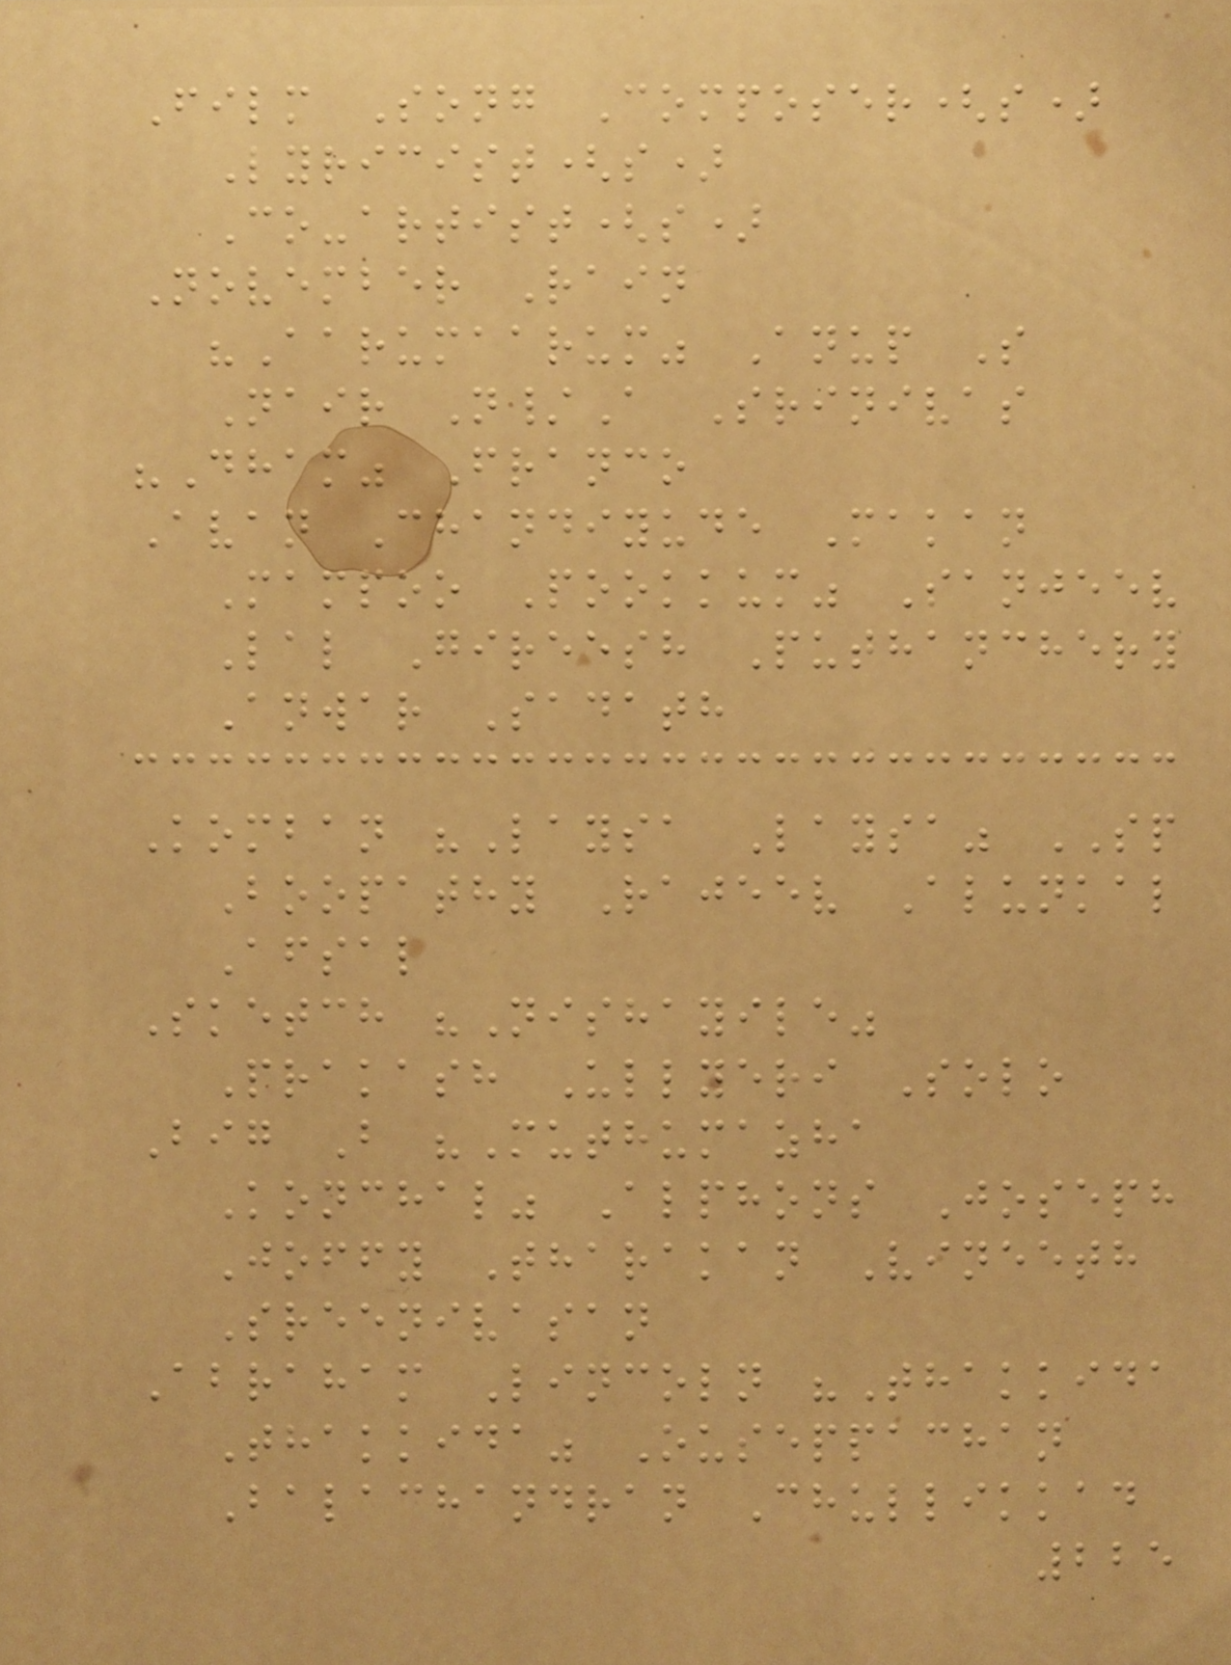Film Song Composer(s)
Lyricist(s)
Co-artist(s)
November Rain
"Aarumaarum" Anup S
Nair N/A Srinivas
"Dham" Franco
Avan Chandiyude Makan
Mampoo Pookkum" Sanjeev
Lal Gireesh Puthanchery
Anwar Sadath
Komban "Laysa Laysa" SP
Boopathy Rajeev Alunkal
Afsal
Sketch "Nishayile"
Prakash Ullyeri Solo
Big B "Muthumazha
Konchal" Alphons Joseph
Joffy Tharakan Vineeth
Sreenivasan
Abraham Lincoln "Thakkida
Thakkida" Ouseppachan
Balachandran Chullikkad
225
